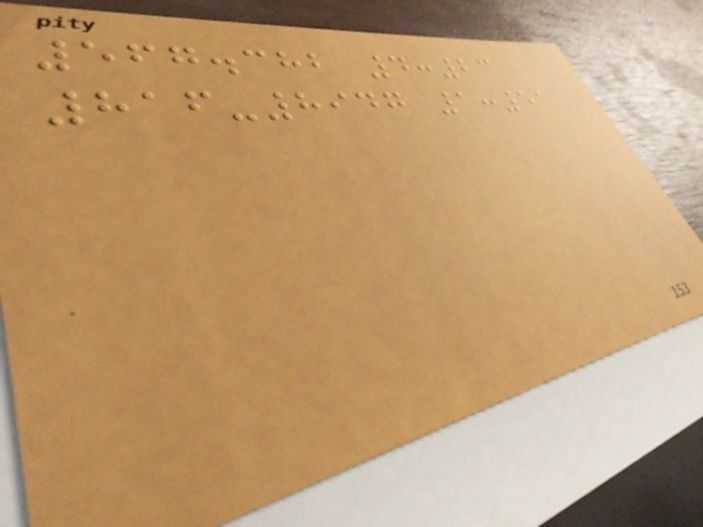567.382 4:23
816-8947 1:51
